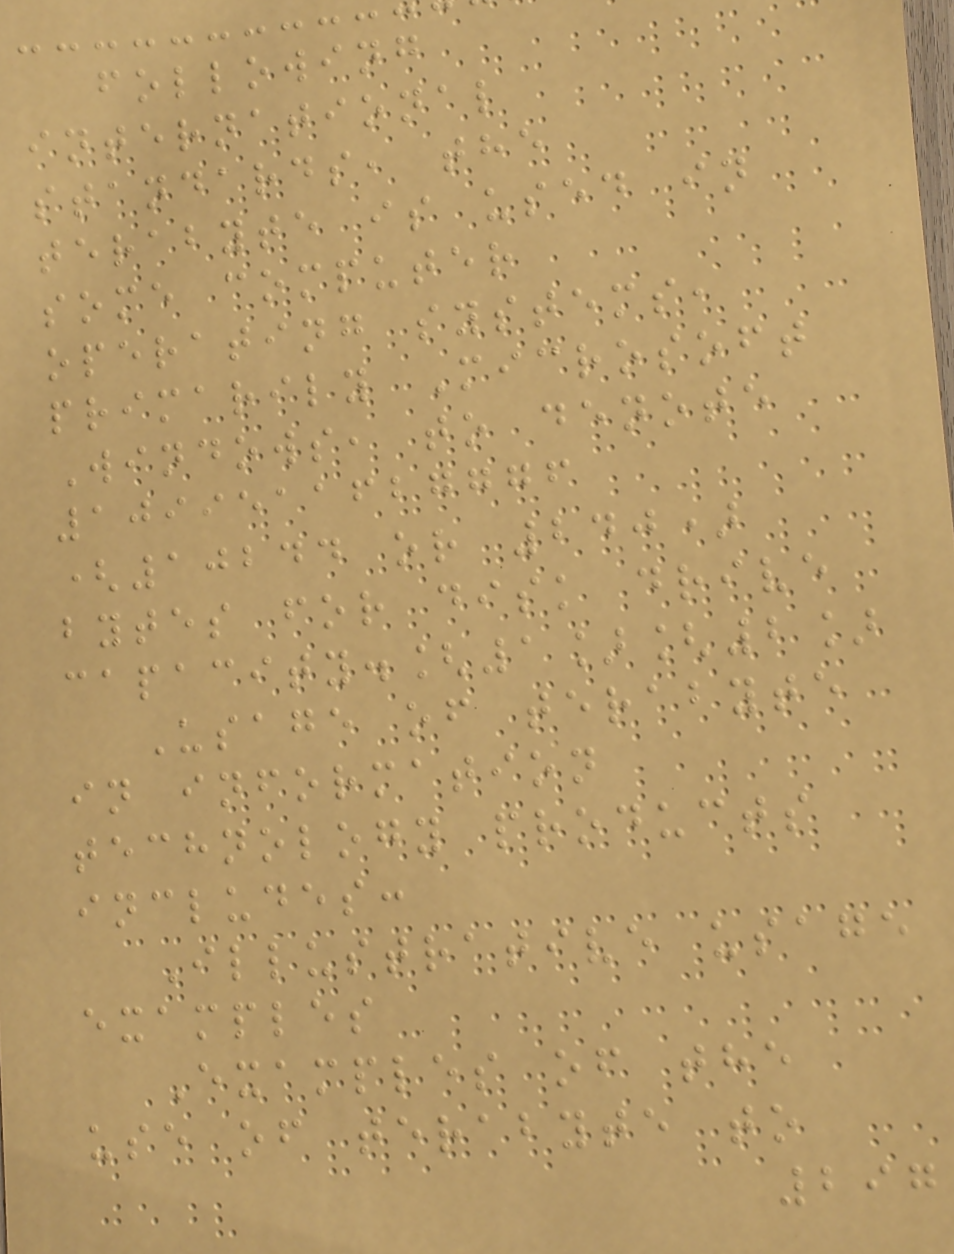following
international
standards, the
terabyte is used in
some computer
operating systems,
primarily Microsoft
Windows, to denote
1099511627776
(10244 or 240)
bytes for disk drive
capacity.[1][2]
Usage of terabyte
in information
technology products
includes:
Illustrative usage
examples
Examples of the
use of terabyte to
297
